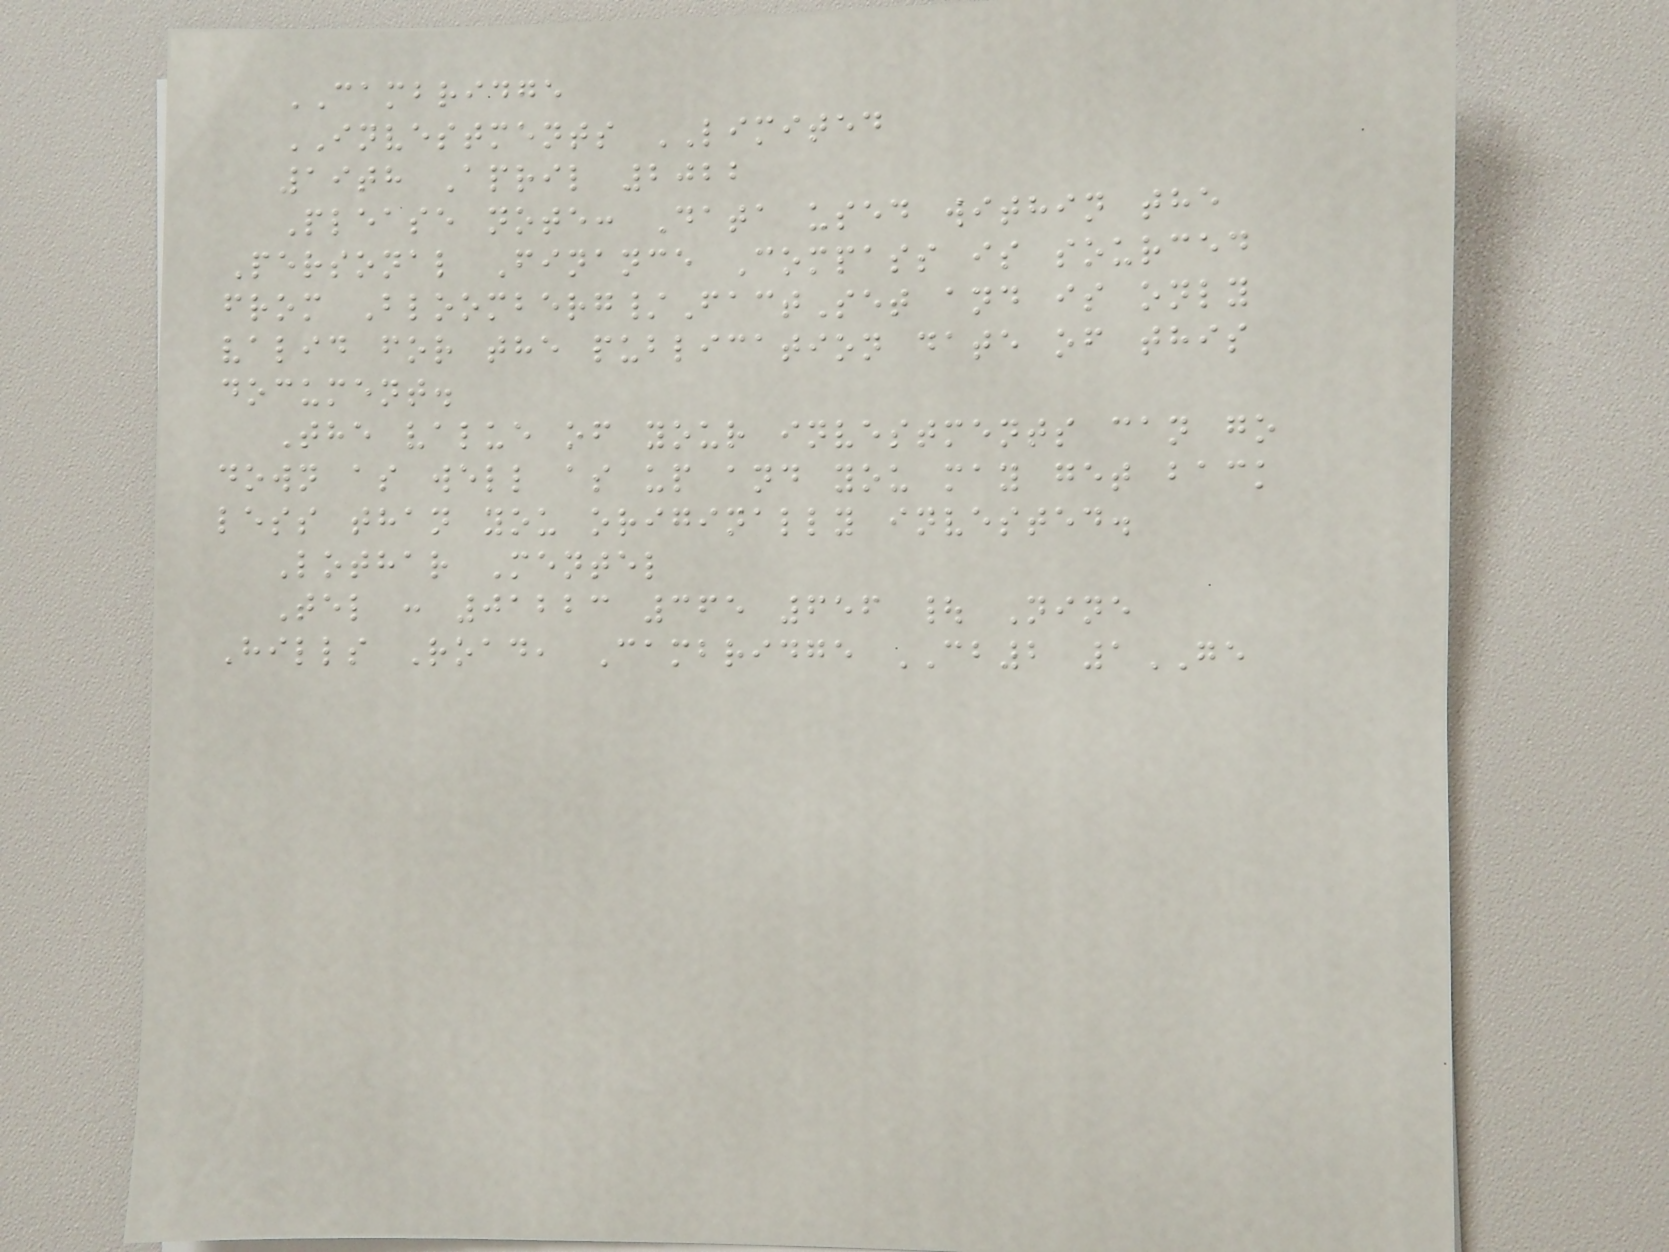CAMBRIDGE
INVESTMENTS LIMITED
19th April 2022
Please note: Data used within the
Personal Finance Compass is sourced
from Bloomberg/FactSet and is only
valid for the publication date of this
document.
The value of your investments can go
down as well as up and you may get back
less than you originally invested.
Lothar Mentel
Tel : 01223 365 656 | Nine
Hills Road, Cambridge CB2 1GE
